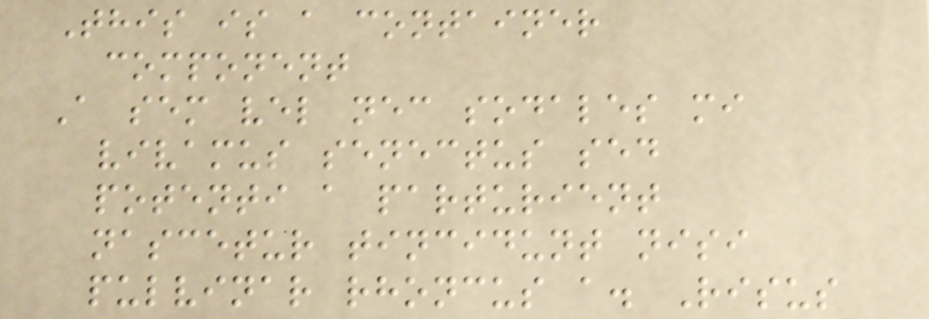This is a container
component
A sem vel nec sodales mi
vivamus senectus sed
potenti a parturient
nascetur tincidunt nisi
pulvinar rhoncus a. Risus
